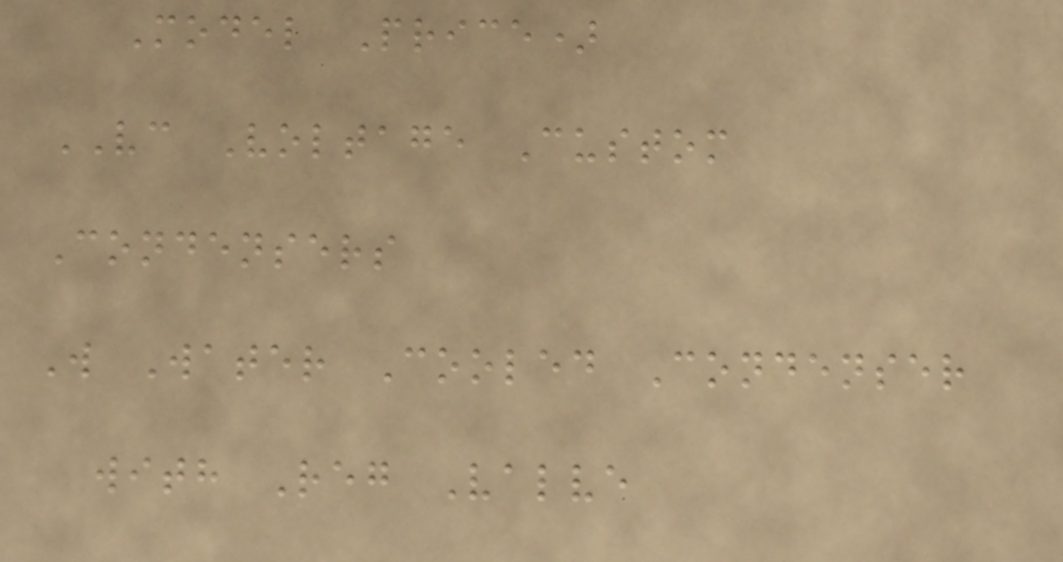Model Price)
VC Voltage Custom
Condensers
W Water Cooled Condenser
with Reg Valve
